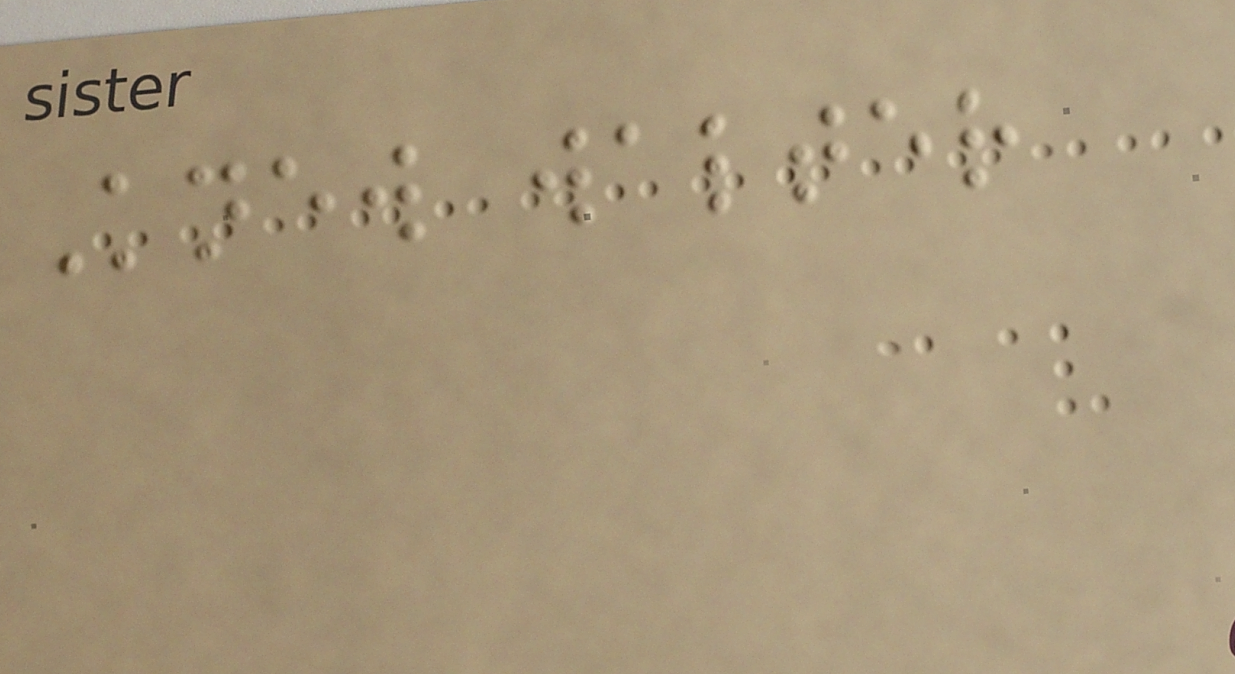Knew walter
